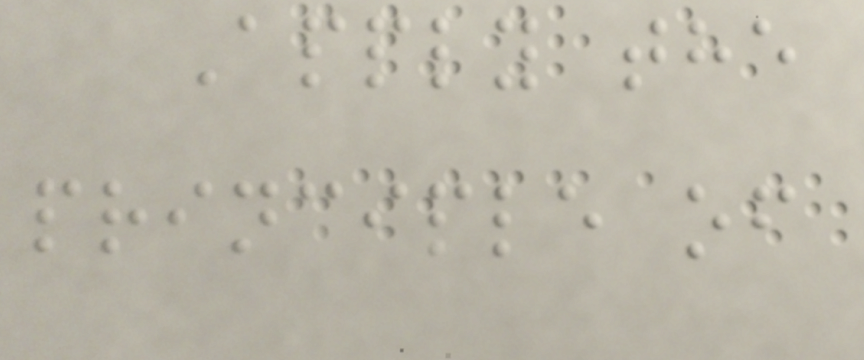Apply the
principle of
